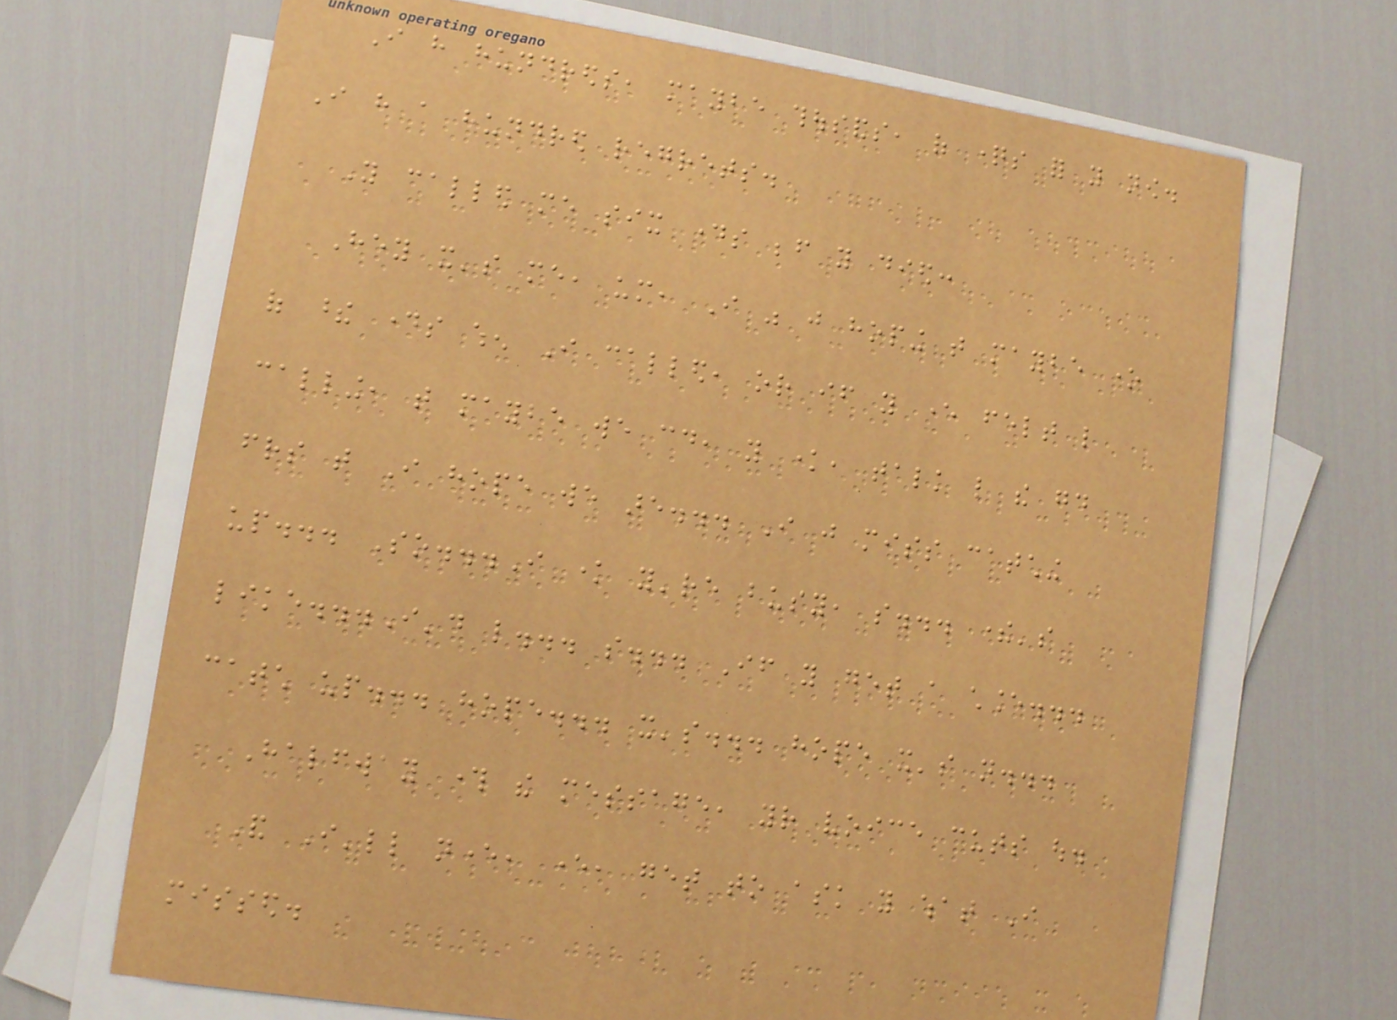I have hundreds, maybe thousands, of questions for you now.
I have a hundred regrets.
You called me six days before you died:
Hey it's me, um, I was just hoping that maybe one
of these days when I called, or if you ever felt like
calling, that maybe we could, you know, talk like the good
friends that I hope we are... I just miss catching
up... So...I know you're busy, so... there's
like...I'd like... so... If you get a chance...
catch up... hope... it's... hope it's not...
Halfway through the message, your voice cuts out.
And I'll never, ever, get to ask you what I
missed.
